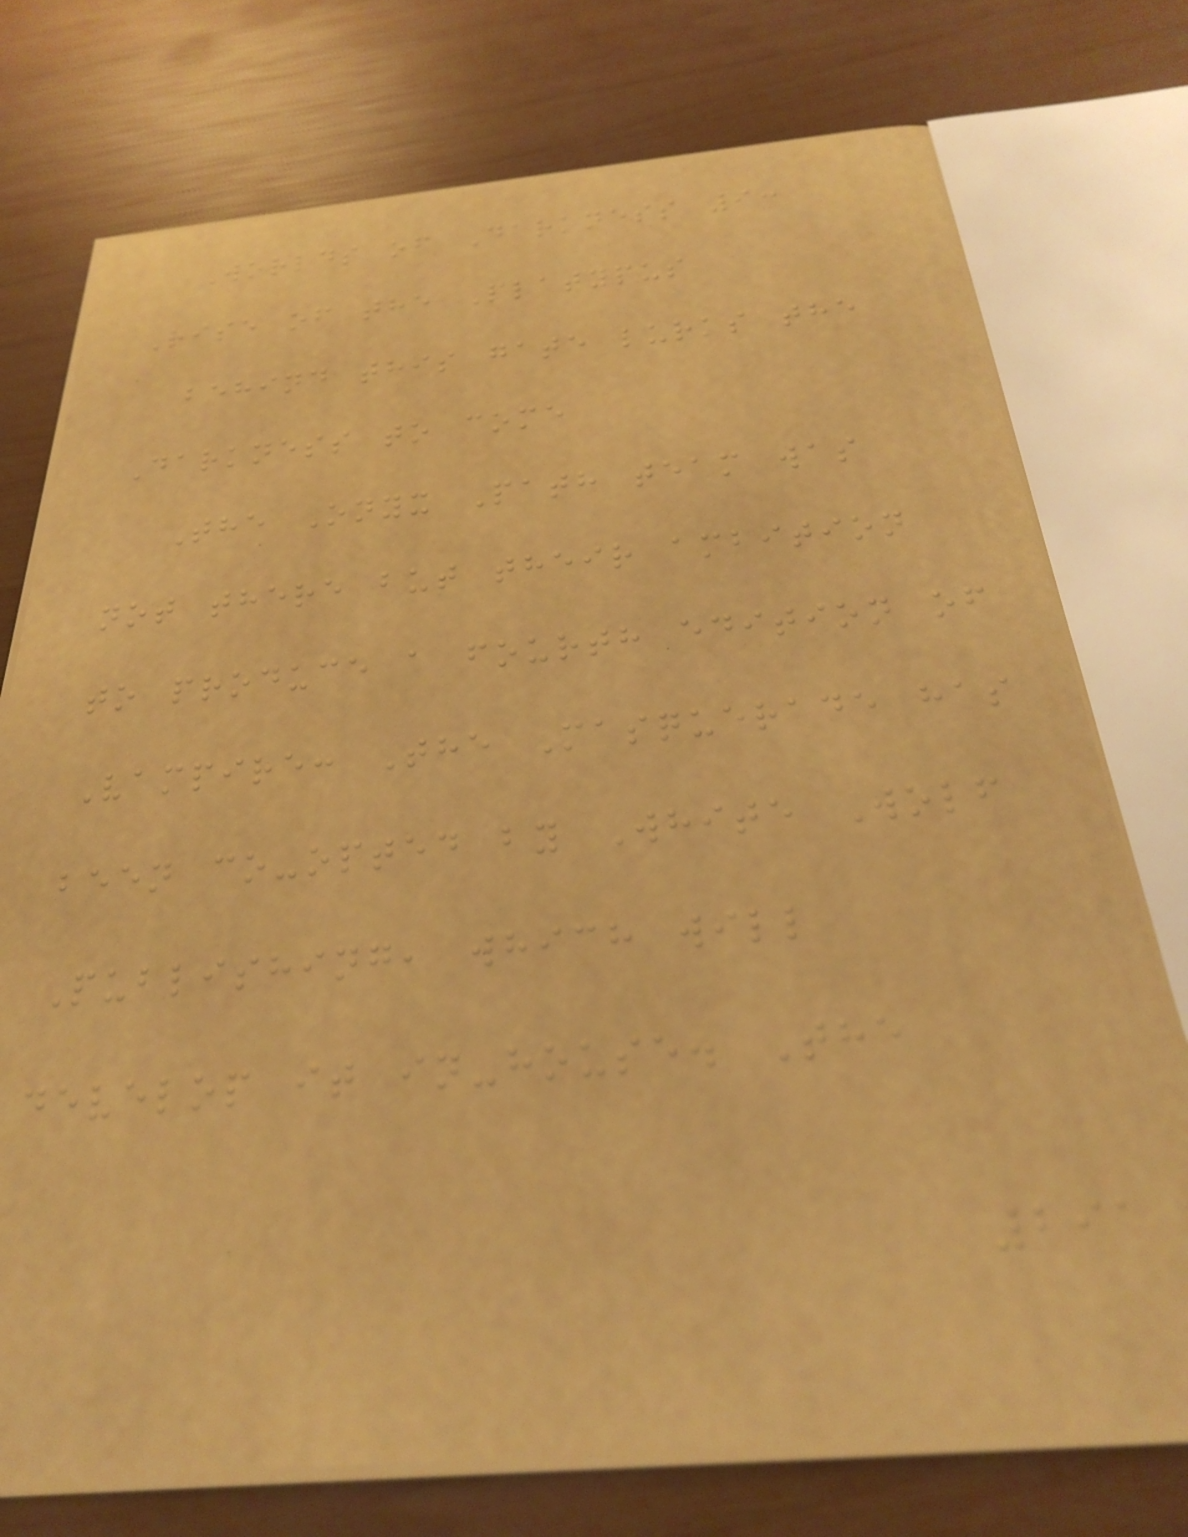Worlds of Darkness 9:
Rise of the Platypus
behind this gate lurks the
Darkness to come
The Onyx Path team was
not there but their ambition
to produce a fourth edition of
Vampire: The Masquerade has
been co-opted by White Wolf
Publishing, which will
develop it in-house. The
291
